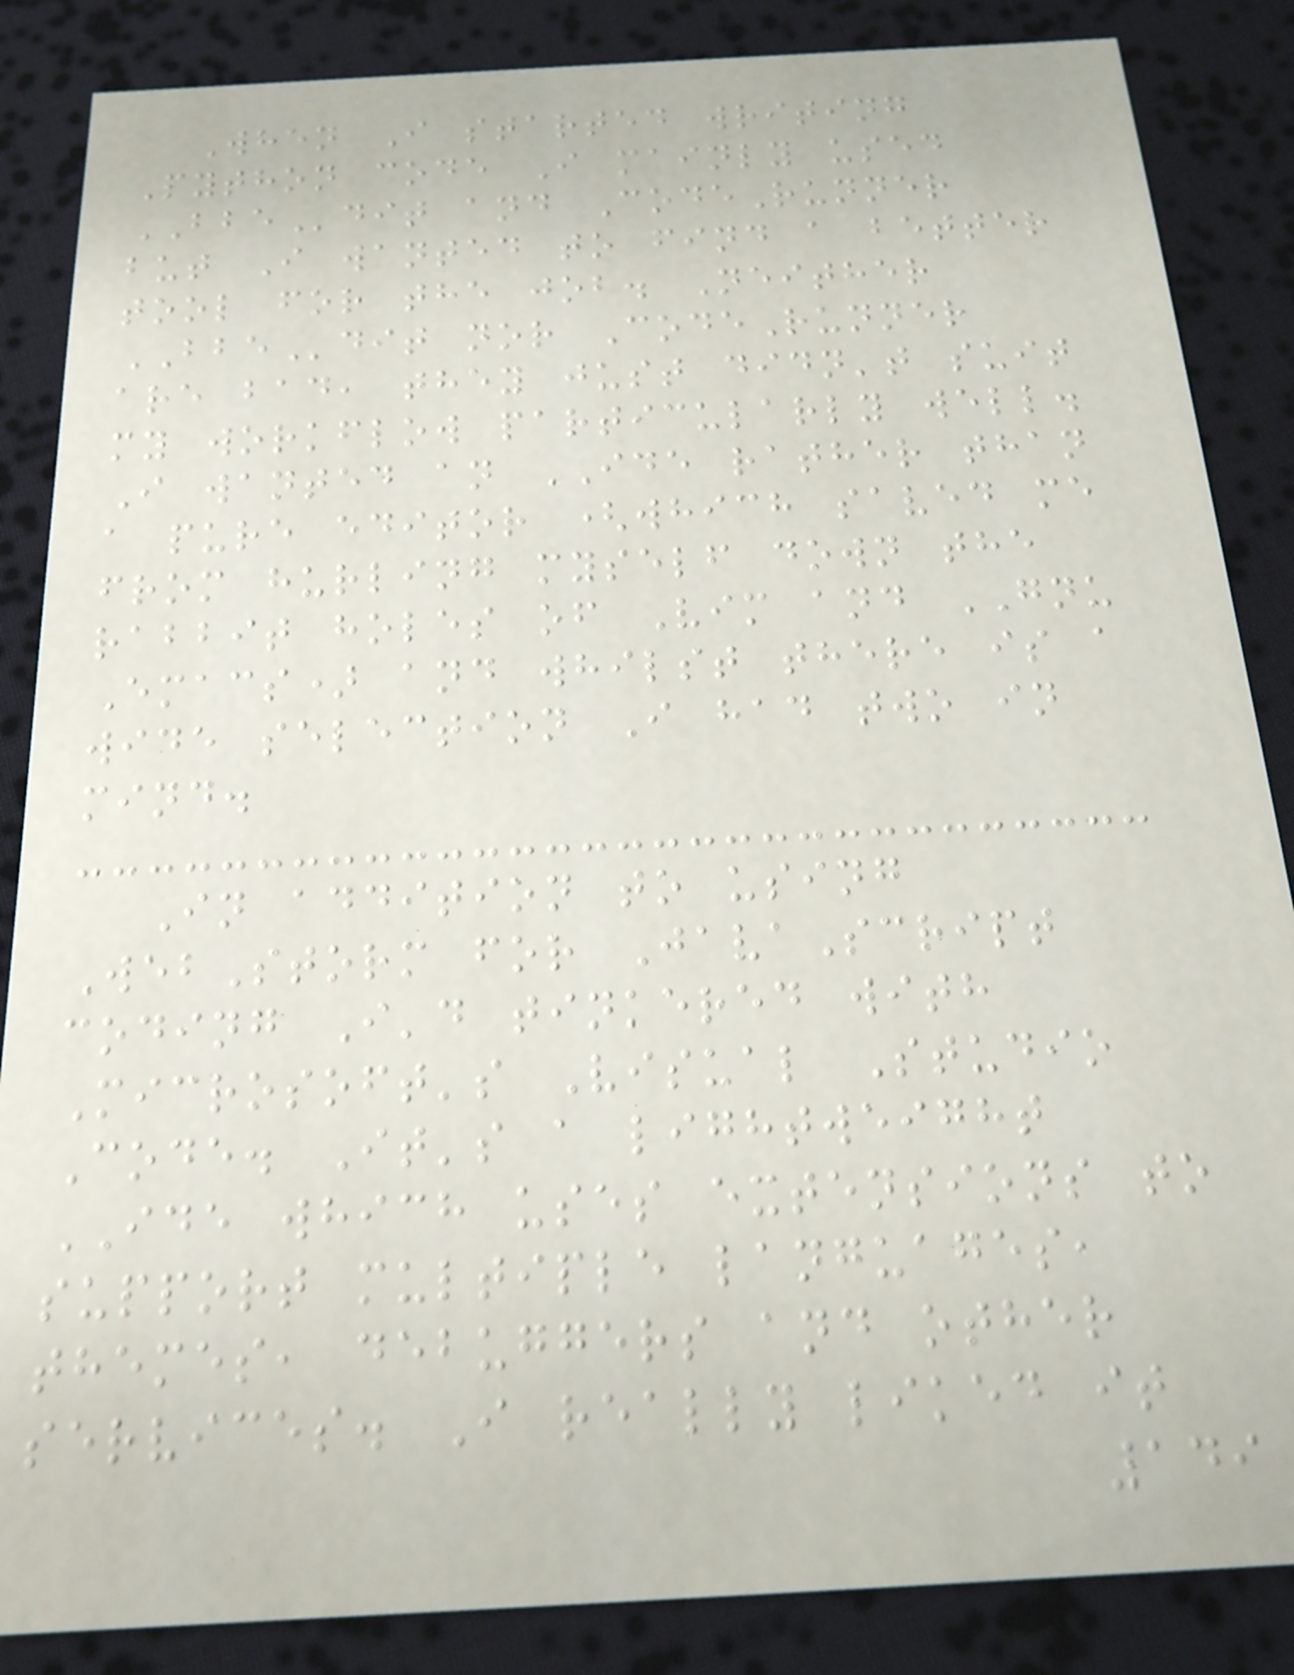When I started writing
Python code I mainly used
BBEdit and CodeRunner
but I wanted to find a better
tool for the job. Neither
BBEdit nor CodeRunner
are bad, they just didn't suit
my workflow particularly well.
I wanted an IDE rather than
a pure editor (which saved me
from hurling myself down the
rabbit holes of Vim and GNU
Emacs) and whilst there is a
wide selection I had two in
mind.
In addition to using
WebStorm for JavaScript
coding I'd tinkered with
Microsoft's Visual Studio
Code. It's a lightweight
IDE which uses extensions to
support multiple languages,
themes, debuggers and other
services. I really liked it
149
